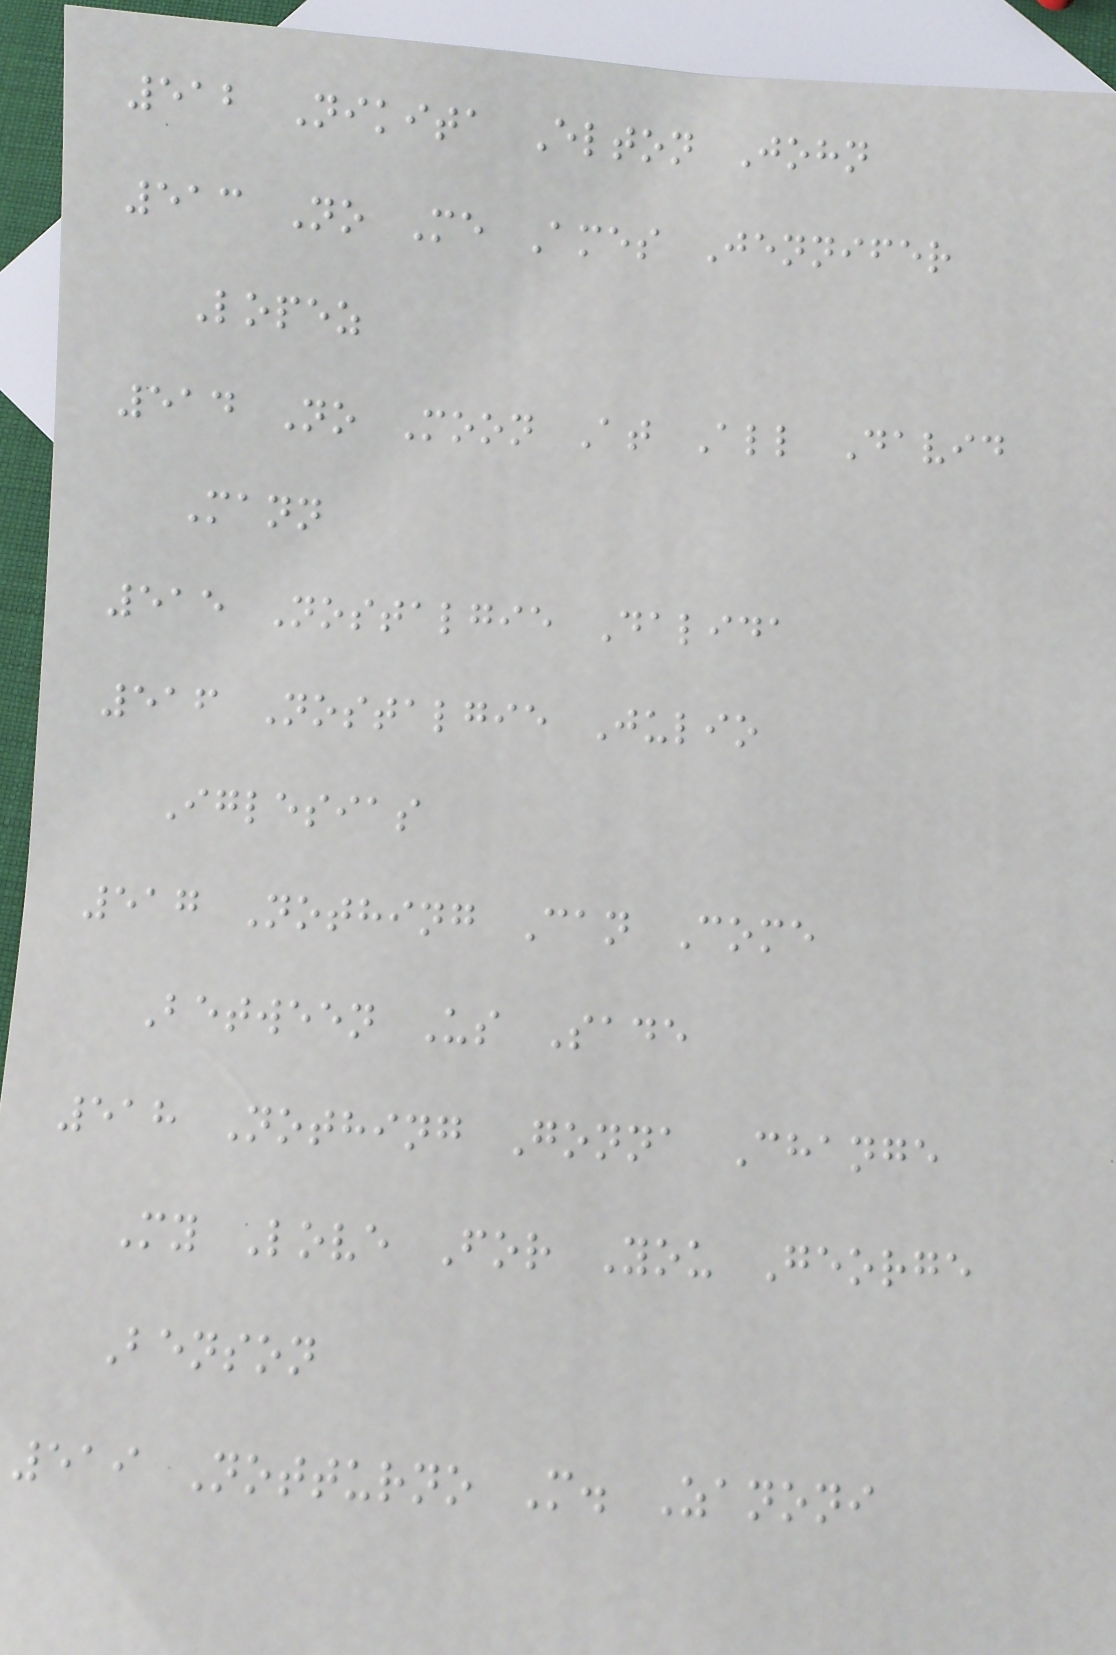512 Nikita Elton John
513 No Me Ames Jennifer
Lopez
514 No Moon At All David
Mann
515 Nostalgie Dalida
516 Nostalgie Julio
Iglesias
517 Nothing Can Come
Between Us Sade
518 Nothing Gonna Change
My Love For You George
Benson
519 Notturno M. Zanoni
